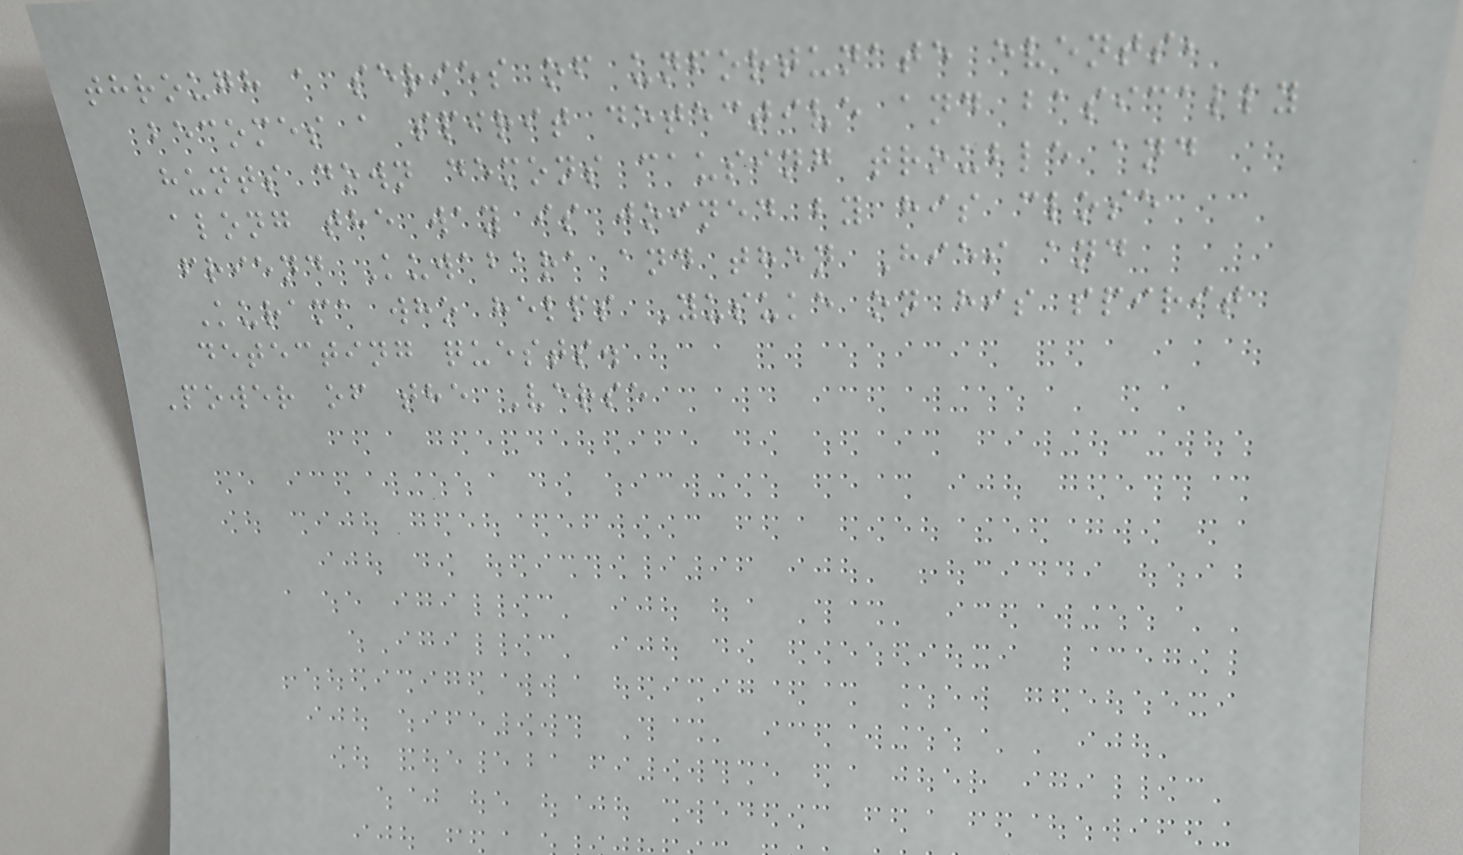through a series of unfortunate events,
becomes a spirit detective and basically
hunts down demons causing trouble and
along the way is joined by his close
friend Kuwabara and then Hiei and
Kurama who helps Yusuke on his spirit
detecting quests.
Power of the Verse
